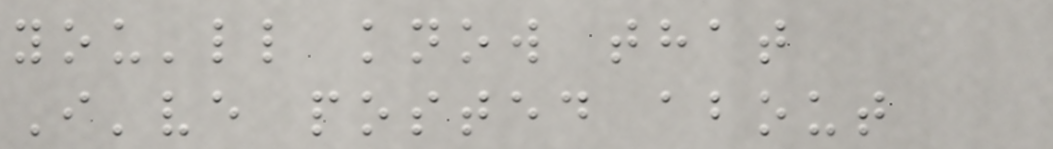you'll know that
I've posted about
